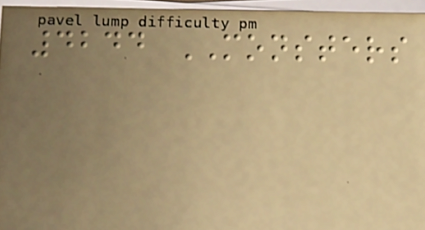4244 MONSTERS
